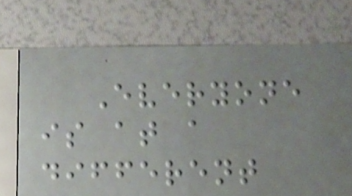Everyone
is at a
different
